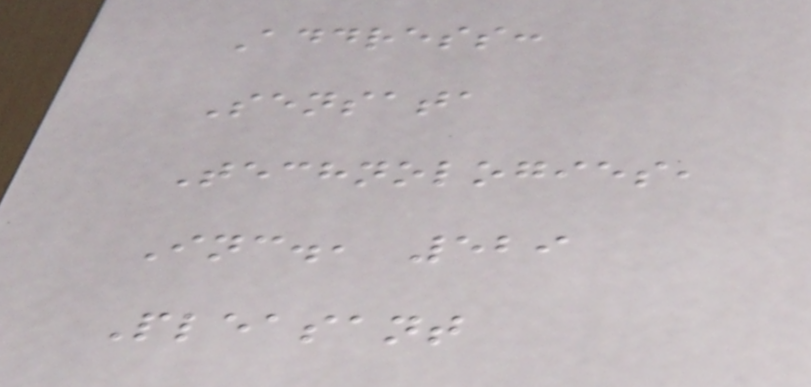Address:
Sensata
Technologies,
Inc., 529
Pleasant
